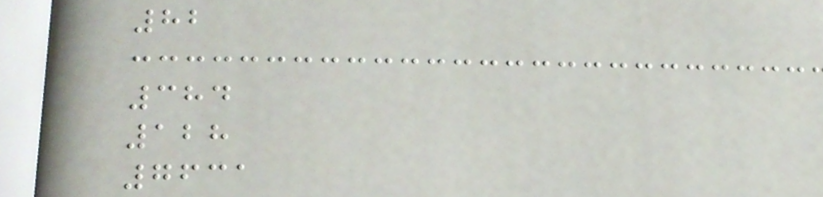82
384
128
7631
